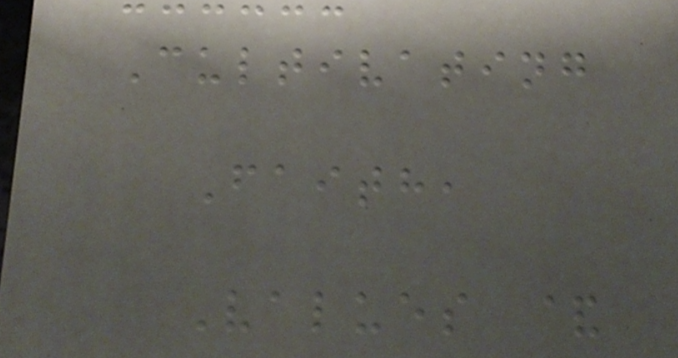Cultivating
Faith,
Values &
